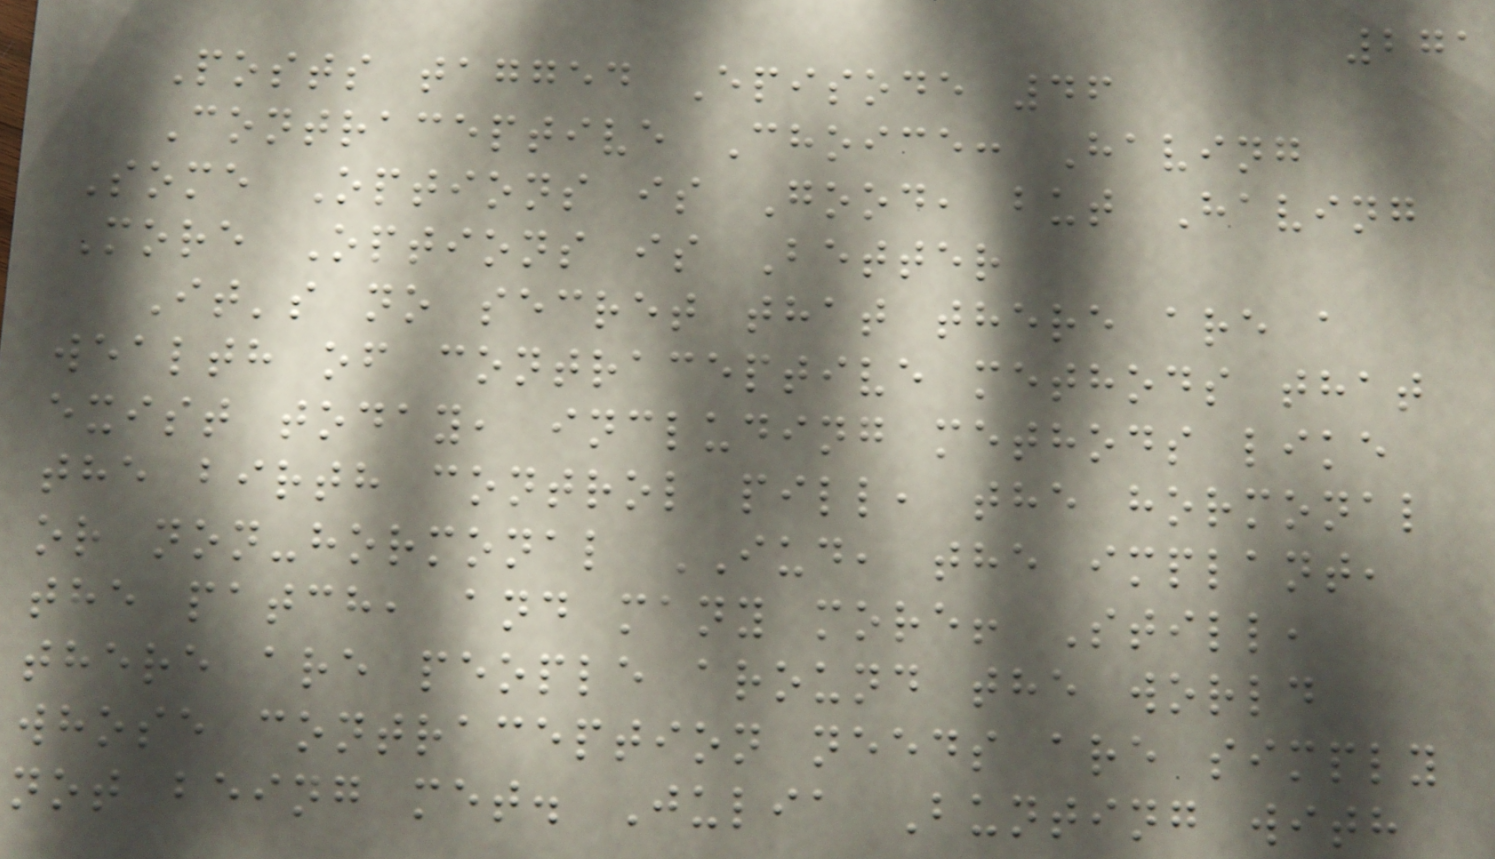271
Posts tagged Episode 46
Contraceptive Choice: Having
Some Options is Good, but Having
More Options is Better
It's no secret that there are a
wealth of contraceptive methods that
exist today, including methods like
the birth control pill, the hormonal
or non-hormonal IUD, the implant,
the patch, and many more! Still,
there are people around the world
whose contraception needs are simply
not being met. Julia Bunting with
